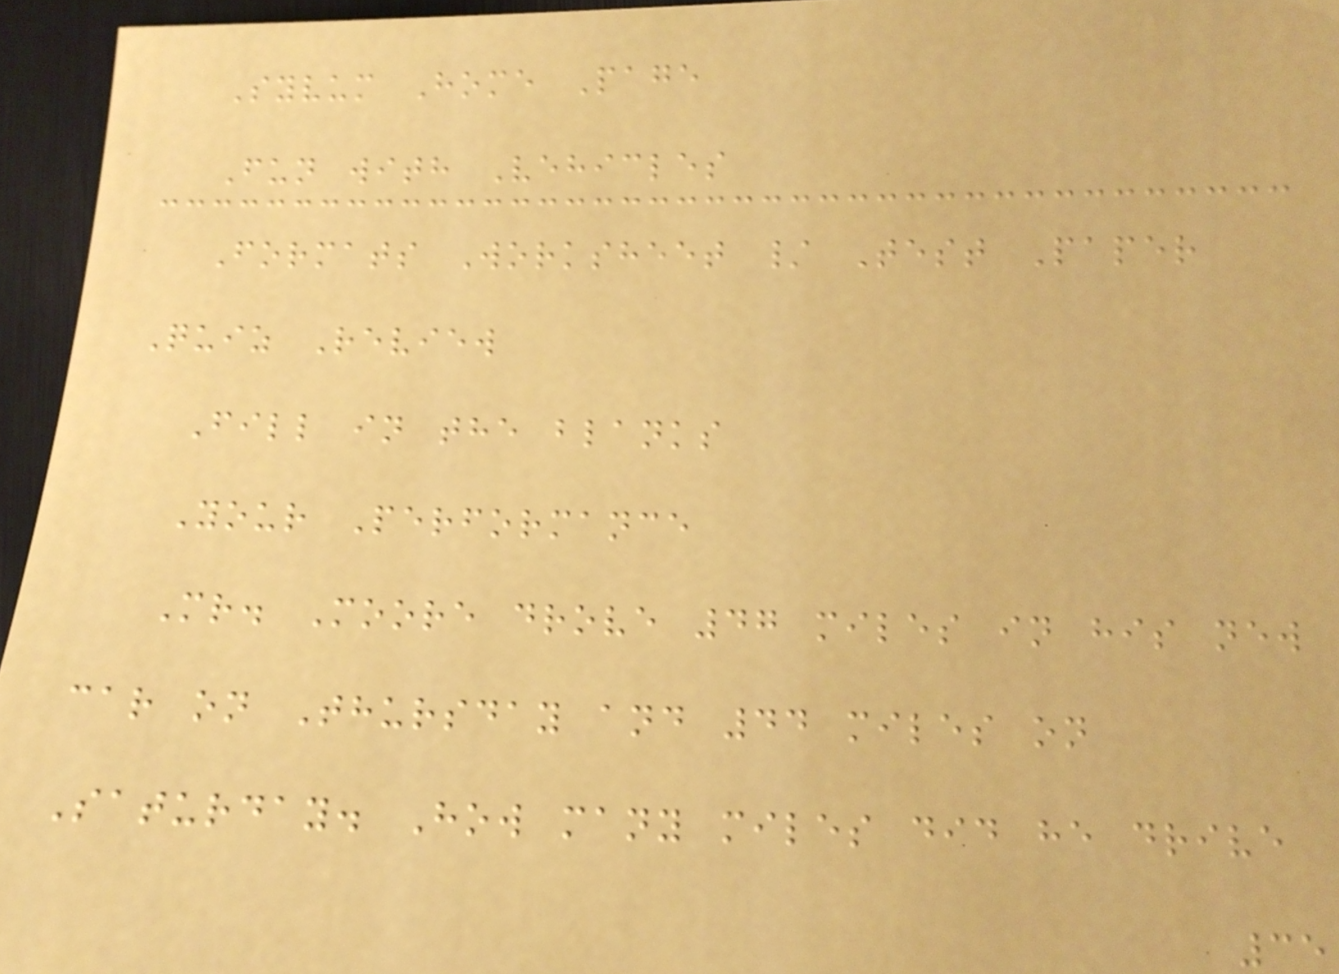Syvum Home Page
Fun with Vehicles
Formats Worksheet / Test Paper
Quiz Review
Fill in the blanks
Your Performance
Mr. Moore drove 47 miles in his new
car on Thursday and 44 miles on
Saturday. How many miles did he drive
35
